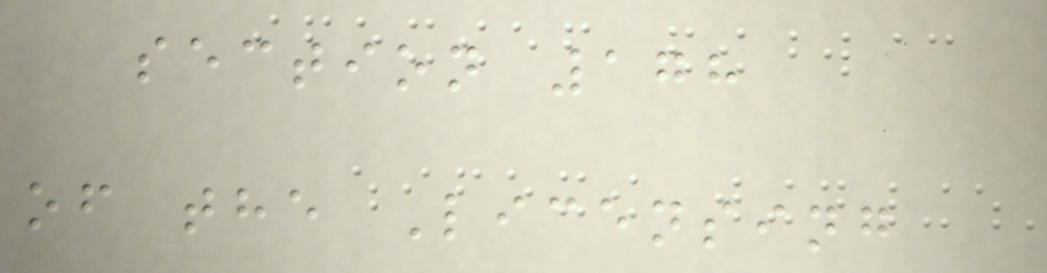section 178
of the Licensing
